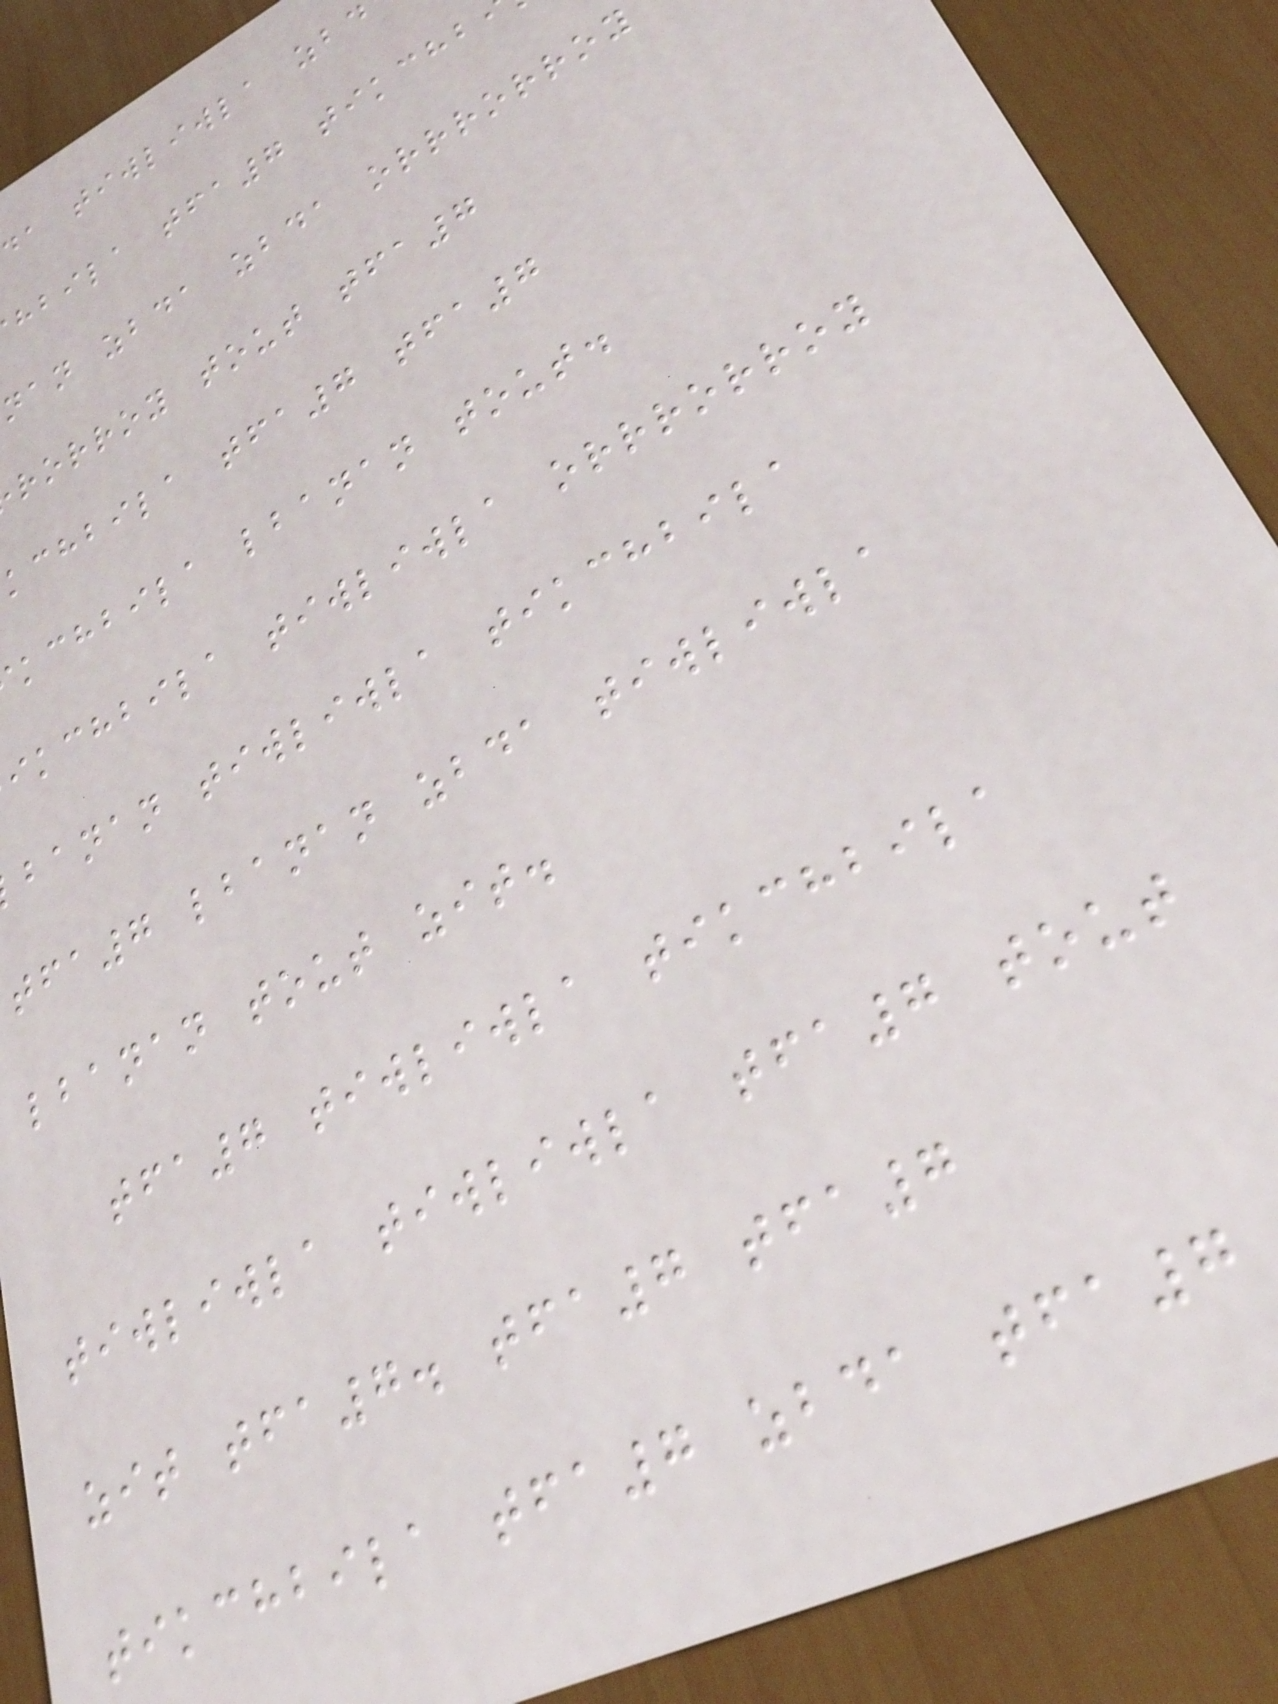da tiwliwla zbd
hbila tfa7 tikchb
nan zbda zbda orrrorroy
rorroy tout tfa7
kchbila tfa7 tfa7
kchbila lbanan tout.
ikchbila tiwliwla orrrorroy
banan tiwliwla tikchbila
tfa7 lbanan zbda tiwliwla
lbanan tout zit.
tfa7 tiwliwla tikchbila
tiwliwla tiwliwla tfa7 tout
zit tfa7. tfa7 tfa7
tikchbila tfa7 zbda tfa7
